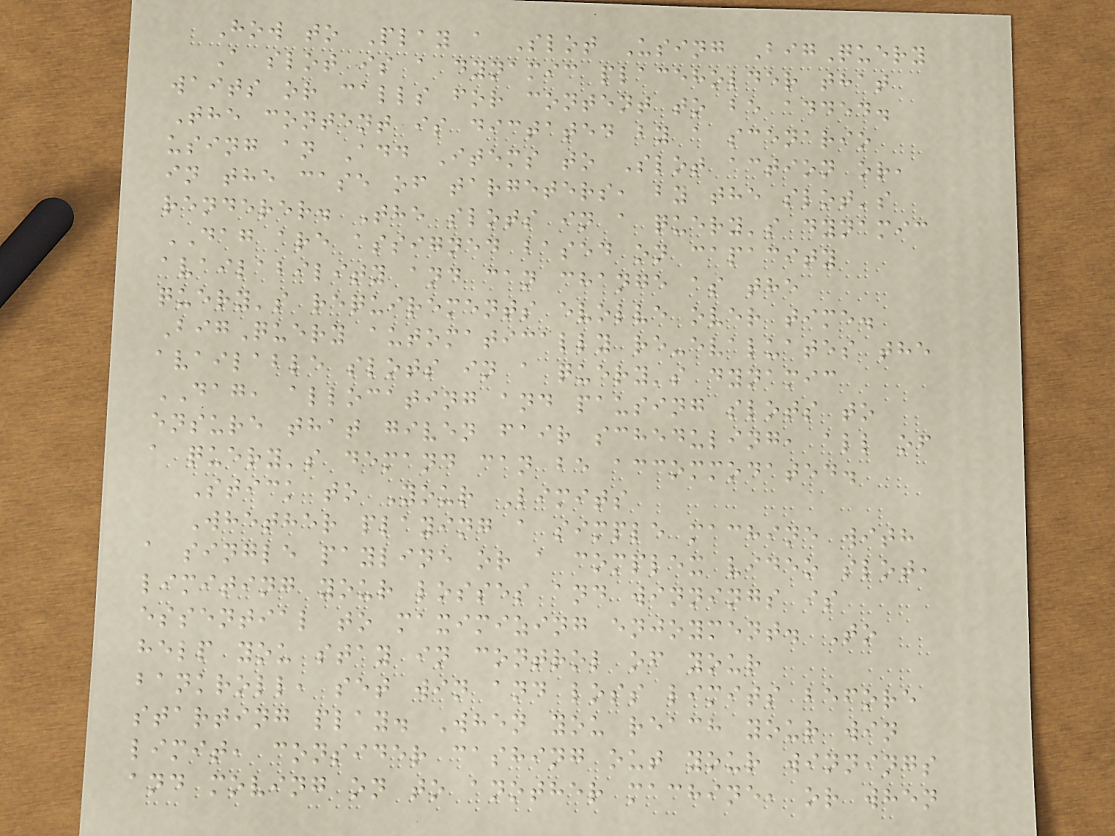How to Play a Slot Using BigQuery
A slot is a dynamic placeholder that
waits or calls for content to be added.
The content is dictated by a scenario
using an Add Items to Slot action or,
in the case of targeters, by the slot's
renderer. The slots in a query's dynamic
DAG are assigned based on capacity
availability and can change as the
query's requirements evolve over time.
BigQuery automatically re-evaluates the
available slots in a query's dynamic
DAG, allocating and pausing slots to
ensure that given fair scheduling, all of
a query's demand can be accommodated.
Stick to Your Limits
Whether playing a simple machine with
a single payline or a complex video slot,
limiting your losses and winnings is
essential to maximizing enjoyment. To
help you stay in control of your
bankroll, set win and loss limits before
starting play. When you reach your win
limit, consider cashing out your winnings
and moving on to another machine, or when
